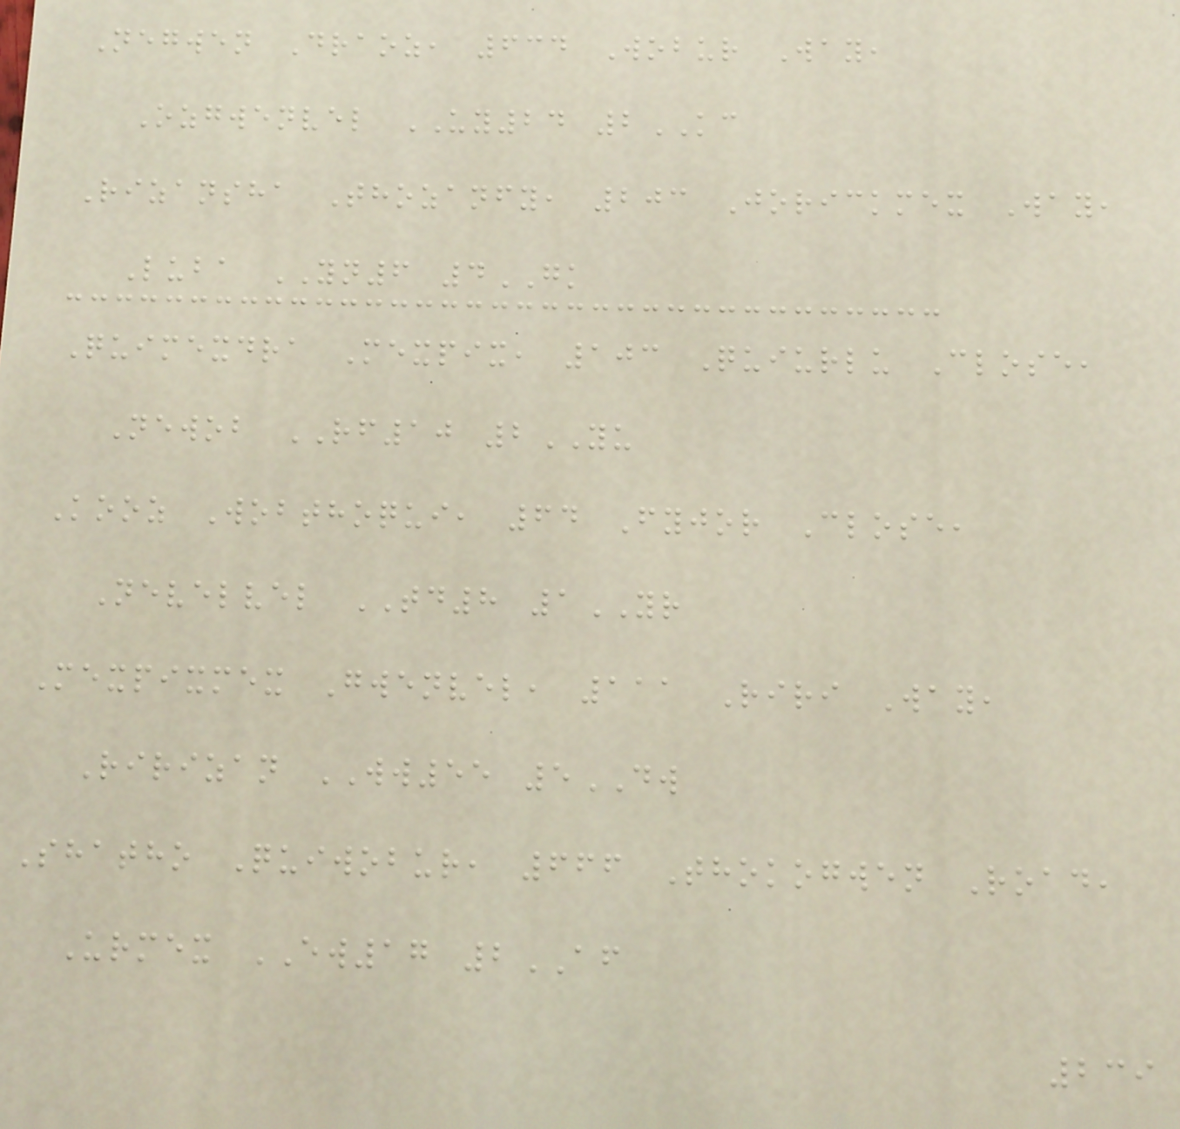Negwen Draoz, 634 Wobur Way,
Ozgwenvel UY24 2KC
Rizansha Thozanfy, 203 Jorickmex Way,
Luba YN6 4GK
Quimexdra Mexpix, 103 Quiurlu Close,
Newob RF10 2YU
Kooz Wobthoqui, 64 Fyjor Close,
Nevelvel TD8 1YR
Mexpixmex Gwenvel, 111 Riri Way,
Ririzan WW55 5DW
Shatho Quiwobur, 666 Thokogwen Road,
Urmex EW17 2AF
239
